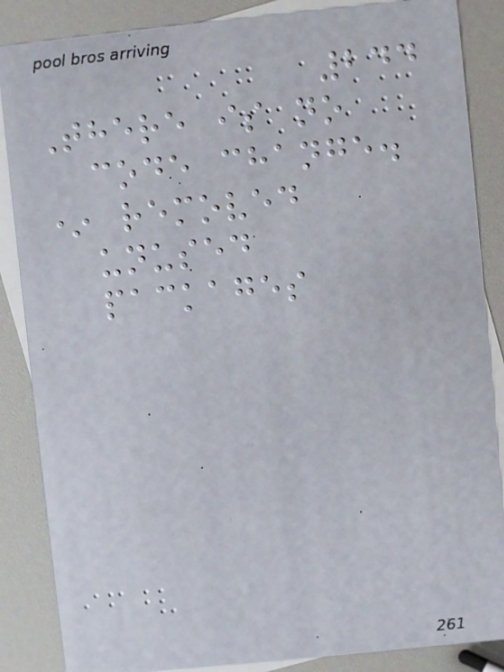244
There is no
code change.
* removed
unused
packages
